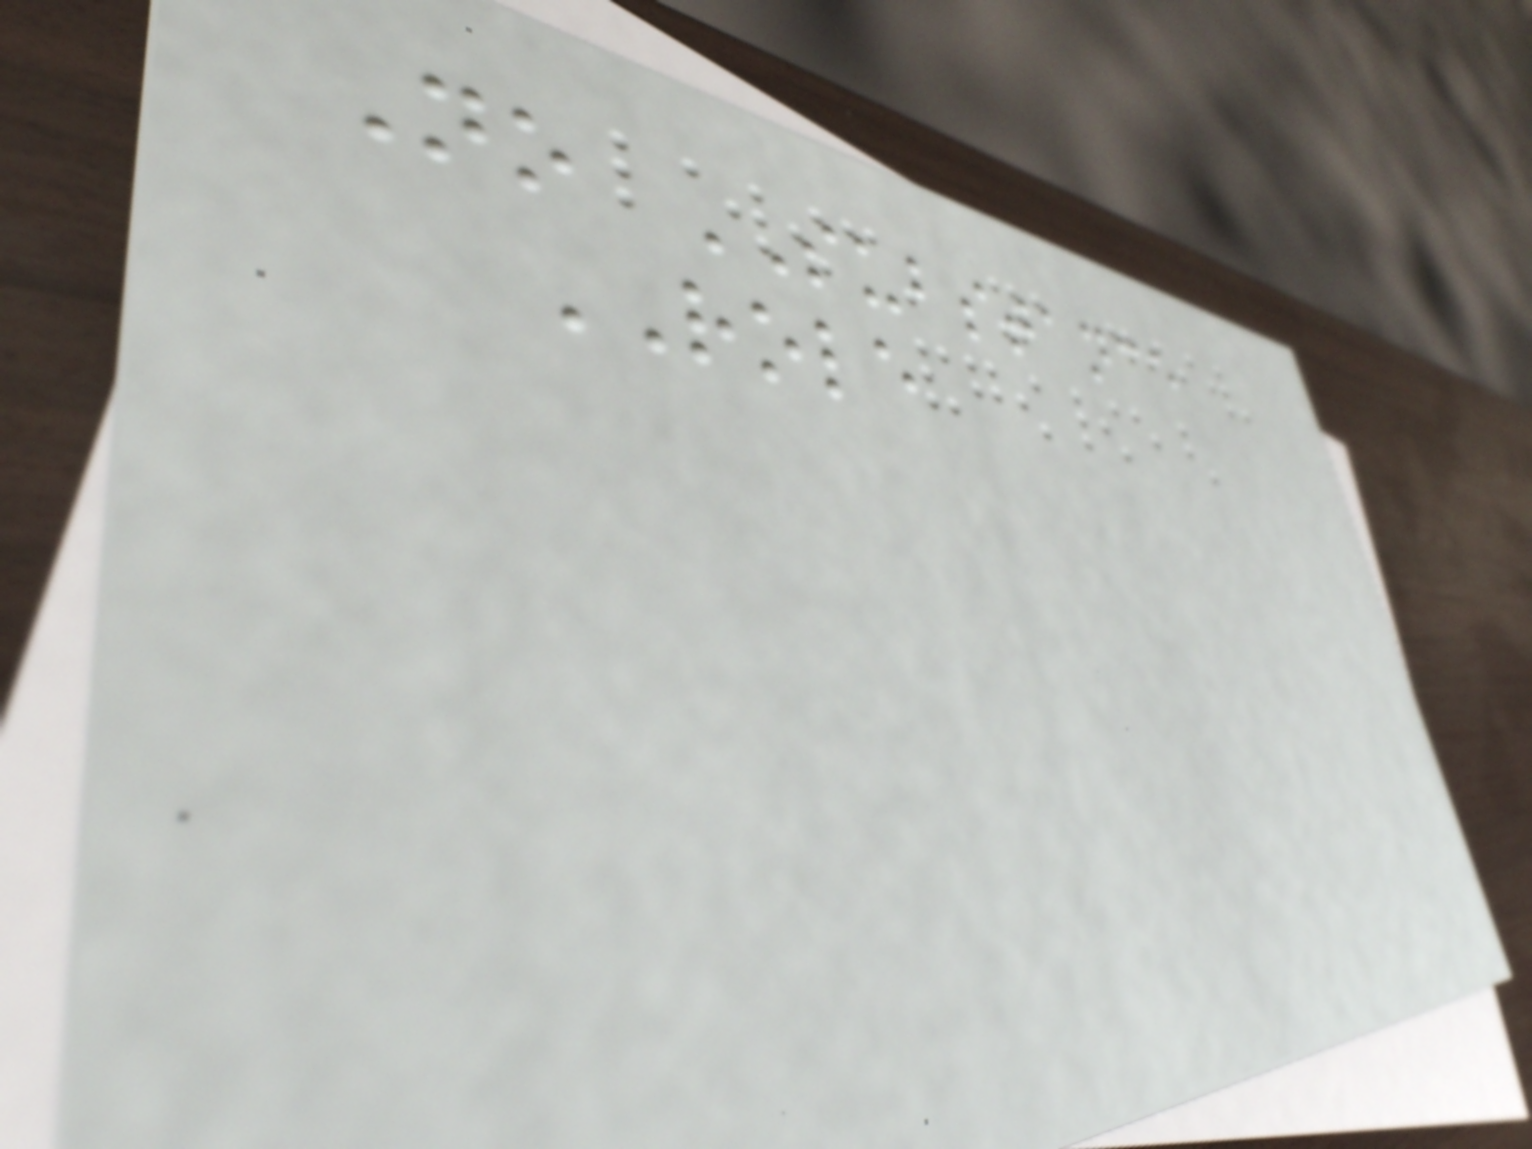No SUBSTANCE
ROLE
